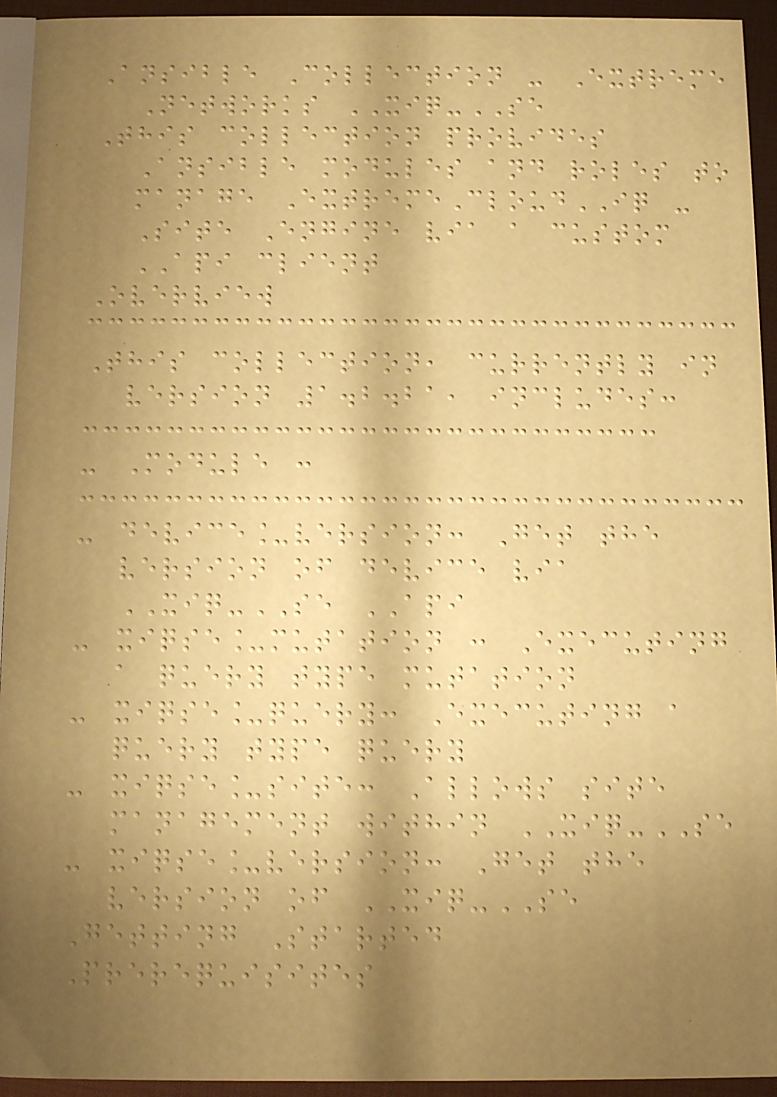Ansible Collection - Extreme
Networks XIQ-SE
This collection provides
Ansible modules and roles to
manage ExtremeCloudIQ -
Site Engine via a custom
API client
Overview
This collection, currently in
version 1.2.21, includes:
- Module :
- device_version: Get the
version of device via
XIQ-SE API
- xiqse_mutation : Executing
a query type mutation
- xiqse_query: Executing a
query type query
- xiqse_site: Allows site
management within XIQ-SE
- xiqse_version: Get the
version of XIQ-SE
Getting Started
Prerequisites
